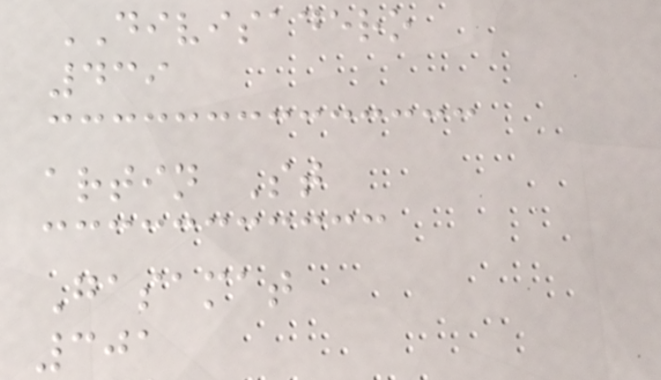DIVISADERO
439
artin St
Gasamat
301
